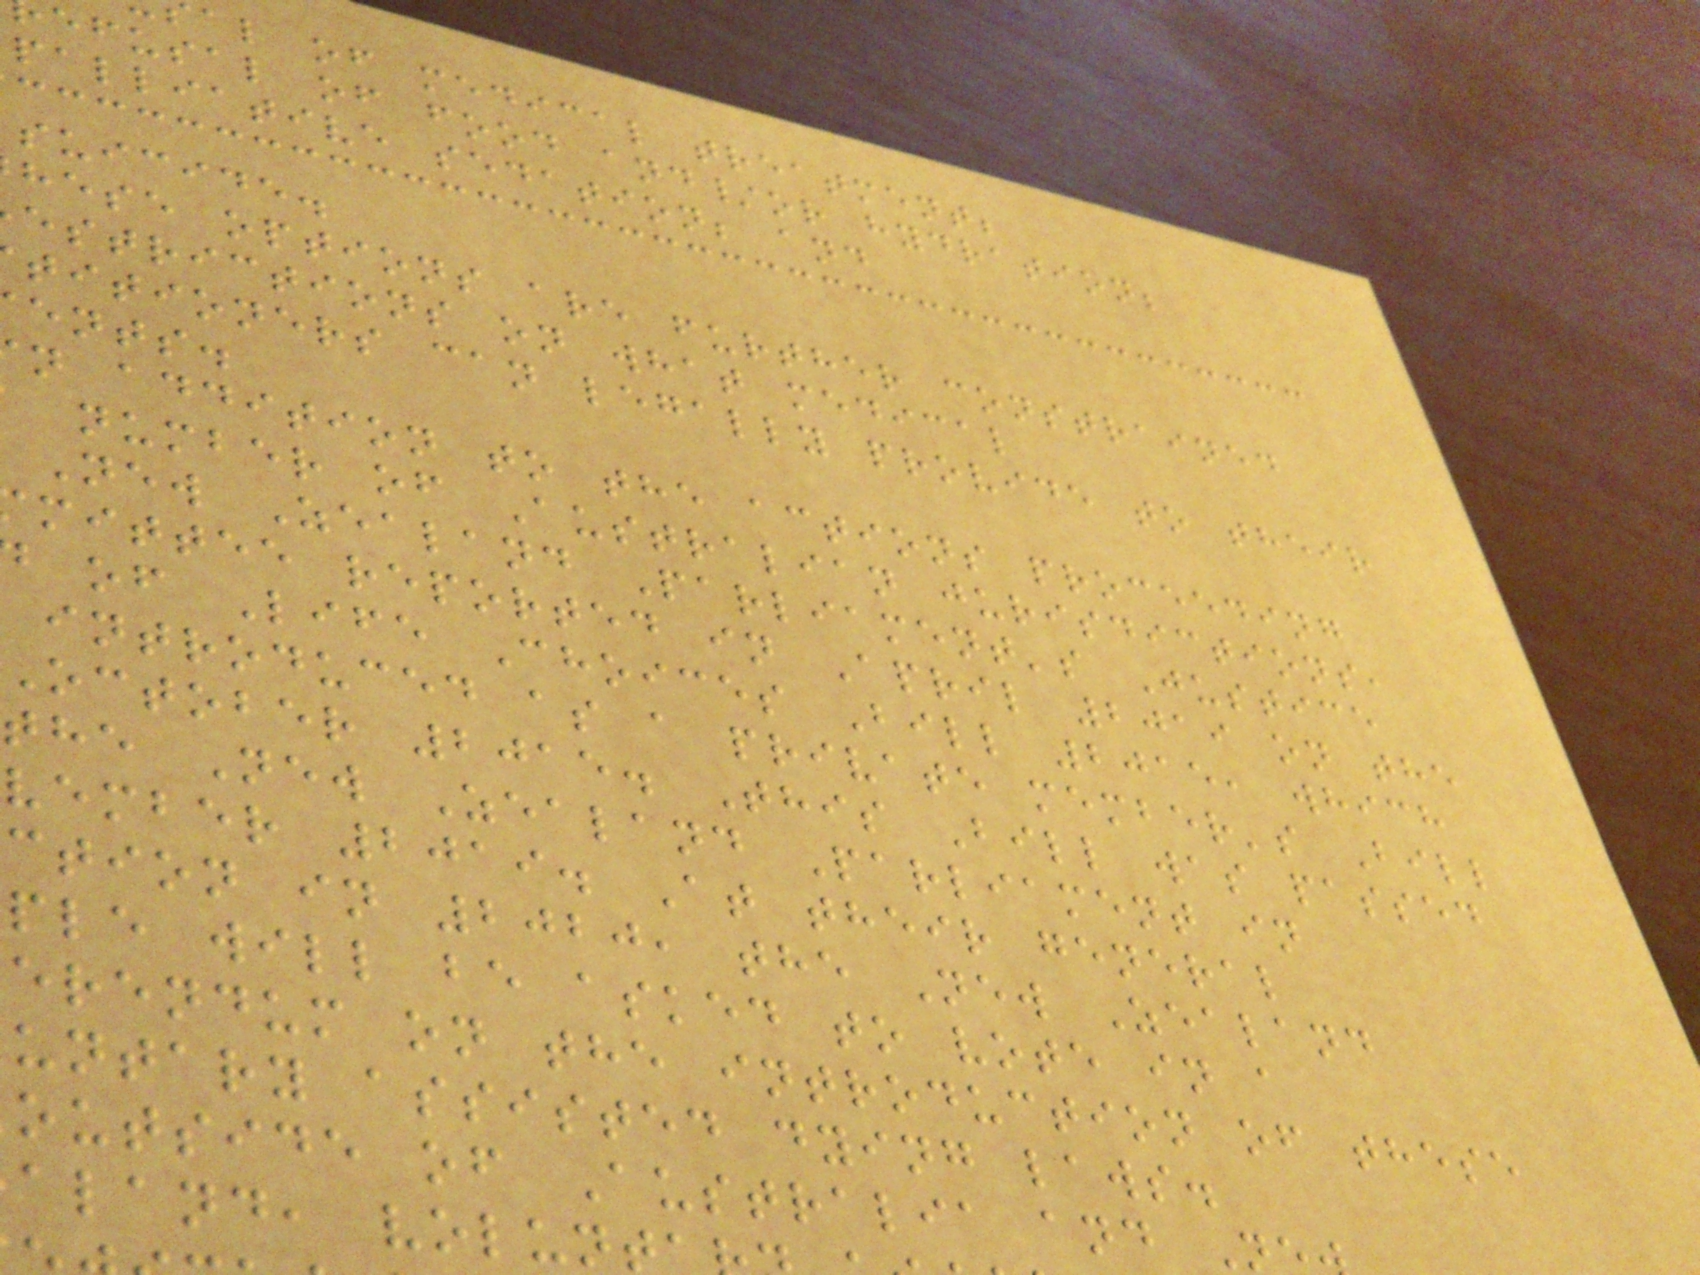al of medical treatment;
efusal of food and/or hydration;
palliative sedation; and
suicide.
hese options are further constrained
estrictions on what medical
titioners can legally provide to their
ents.
n addition to the actions proceeding
number of Australian jurisdictions,
New Zealand Parliament's Justice
mittee reported in April 2019 on the
of Life Choices Bill 2015, which
introduced as a private member's Bill
october 2015. This Bill was passed
the New Zealand Parliament in
vember 2019. At their general
ction in 2020, the New Zealand
ple will be asked to vote in a
erendum on the introduction of these
untary assisted dying laws.
outside of Australia and N
aland, volunt
